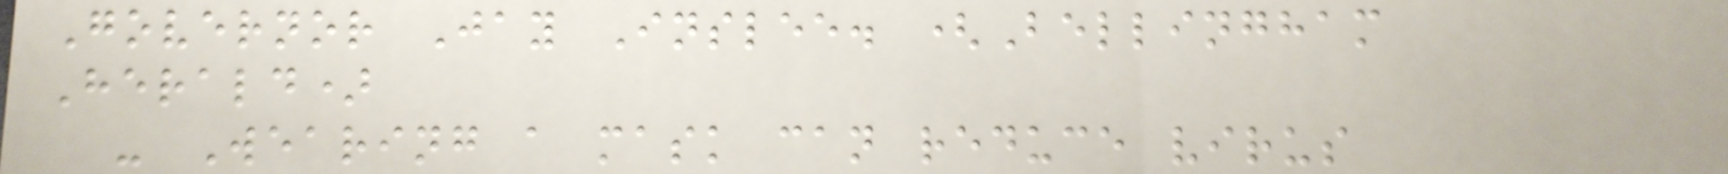Governor Jay Inslee. (Bellingham
Herald)
- Wearing a mask can reduce virus
